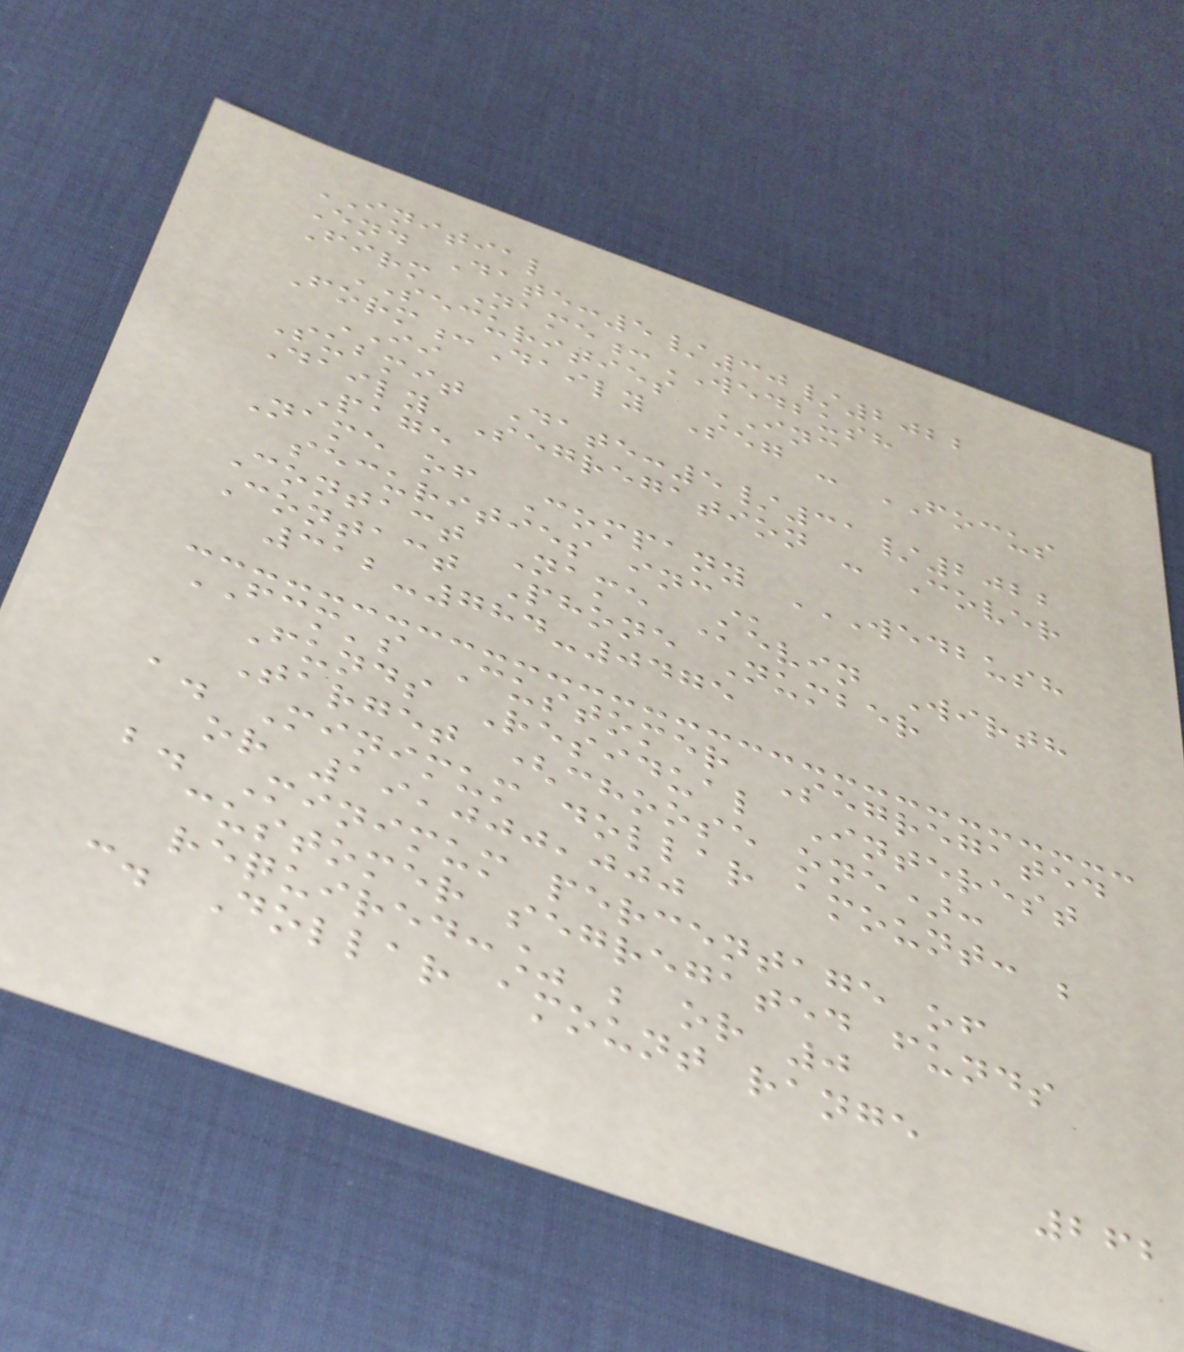INITIAL
End Date:5/30/2022
Firm Name:WEDBUSH
SECURITIES INC
Form:Daily Seg - FOCUS
II
Submit Date:5/31/2022
Daily Segregation - Cover
Page
Name of Company WEDBUSH
SECURITIES INC
Contact Name Kevin Wirth
Contact Phone Number
312-784-0475
FCM's Customer Segregated
Funds Residual Interest
Target (choose one):
a. Minimum dollar amount: ;
or 19,000,000
b. Minimum percentage of
customer segregated funds
required:% ; or 0
c. Dollar amount range
262
